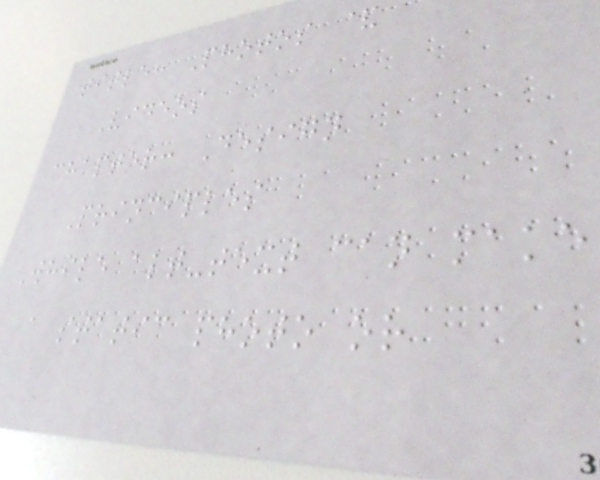title: Photos &
Videos
chapter: Design
Principles
While alt-text can make
a static photo or
